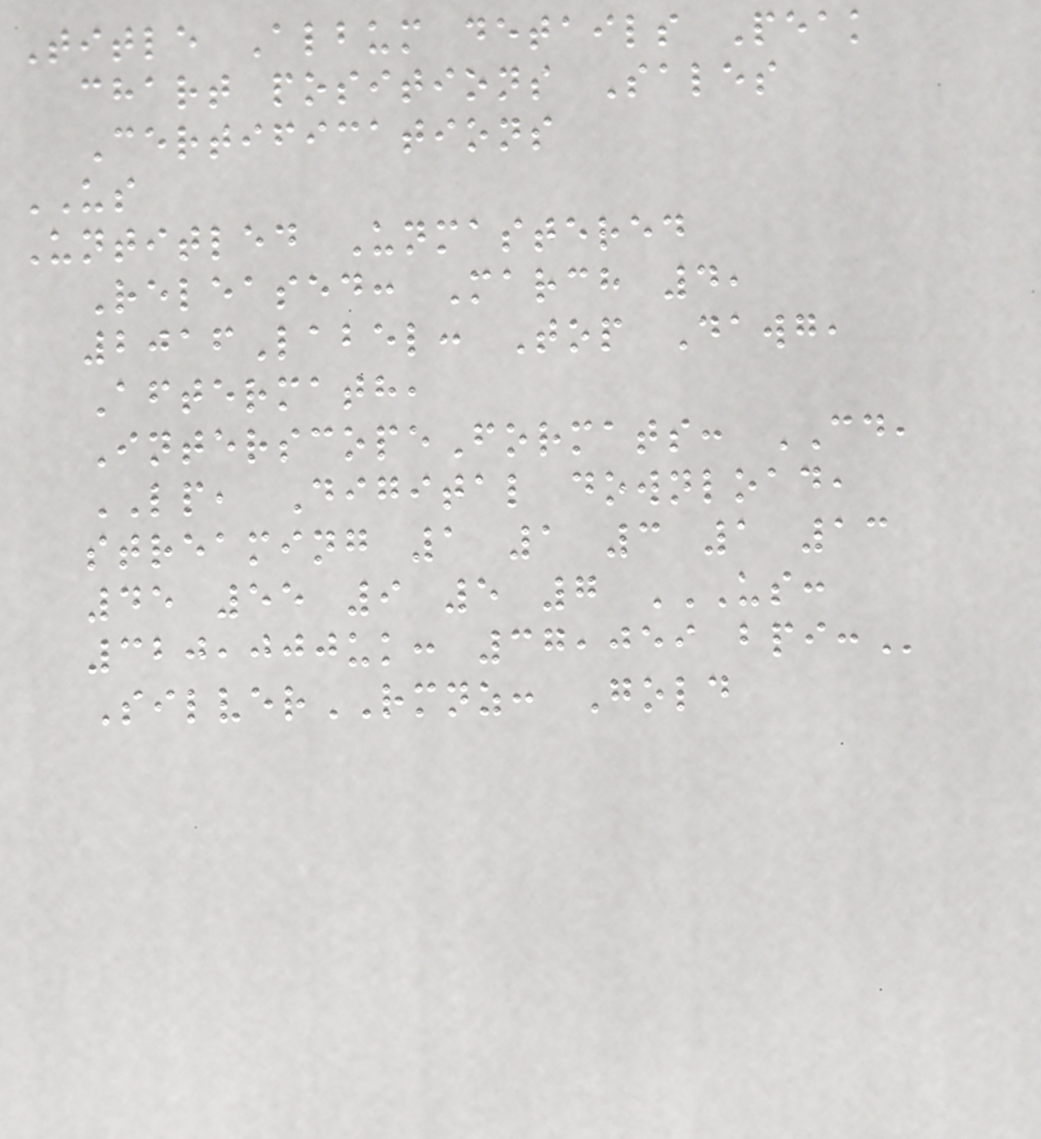Title Album details Peak
chart positions Sales
Certifications
US
Untitled Unmastered
Released: March 4,
2016Label: Top Dawg,
Aftermath,
InterscopeFormats: CD,
LP, Digital download,
streaming 1 1 3 1 13
45 55 9 5 7 US:
320,000UK: 37,059 BPI:
SilverRMNZ: Gold
